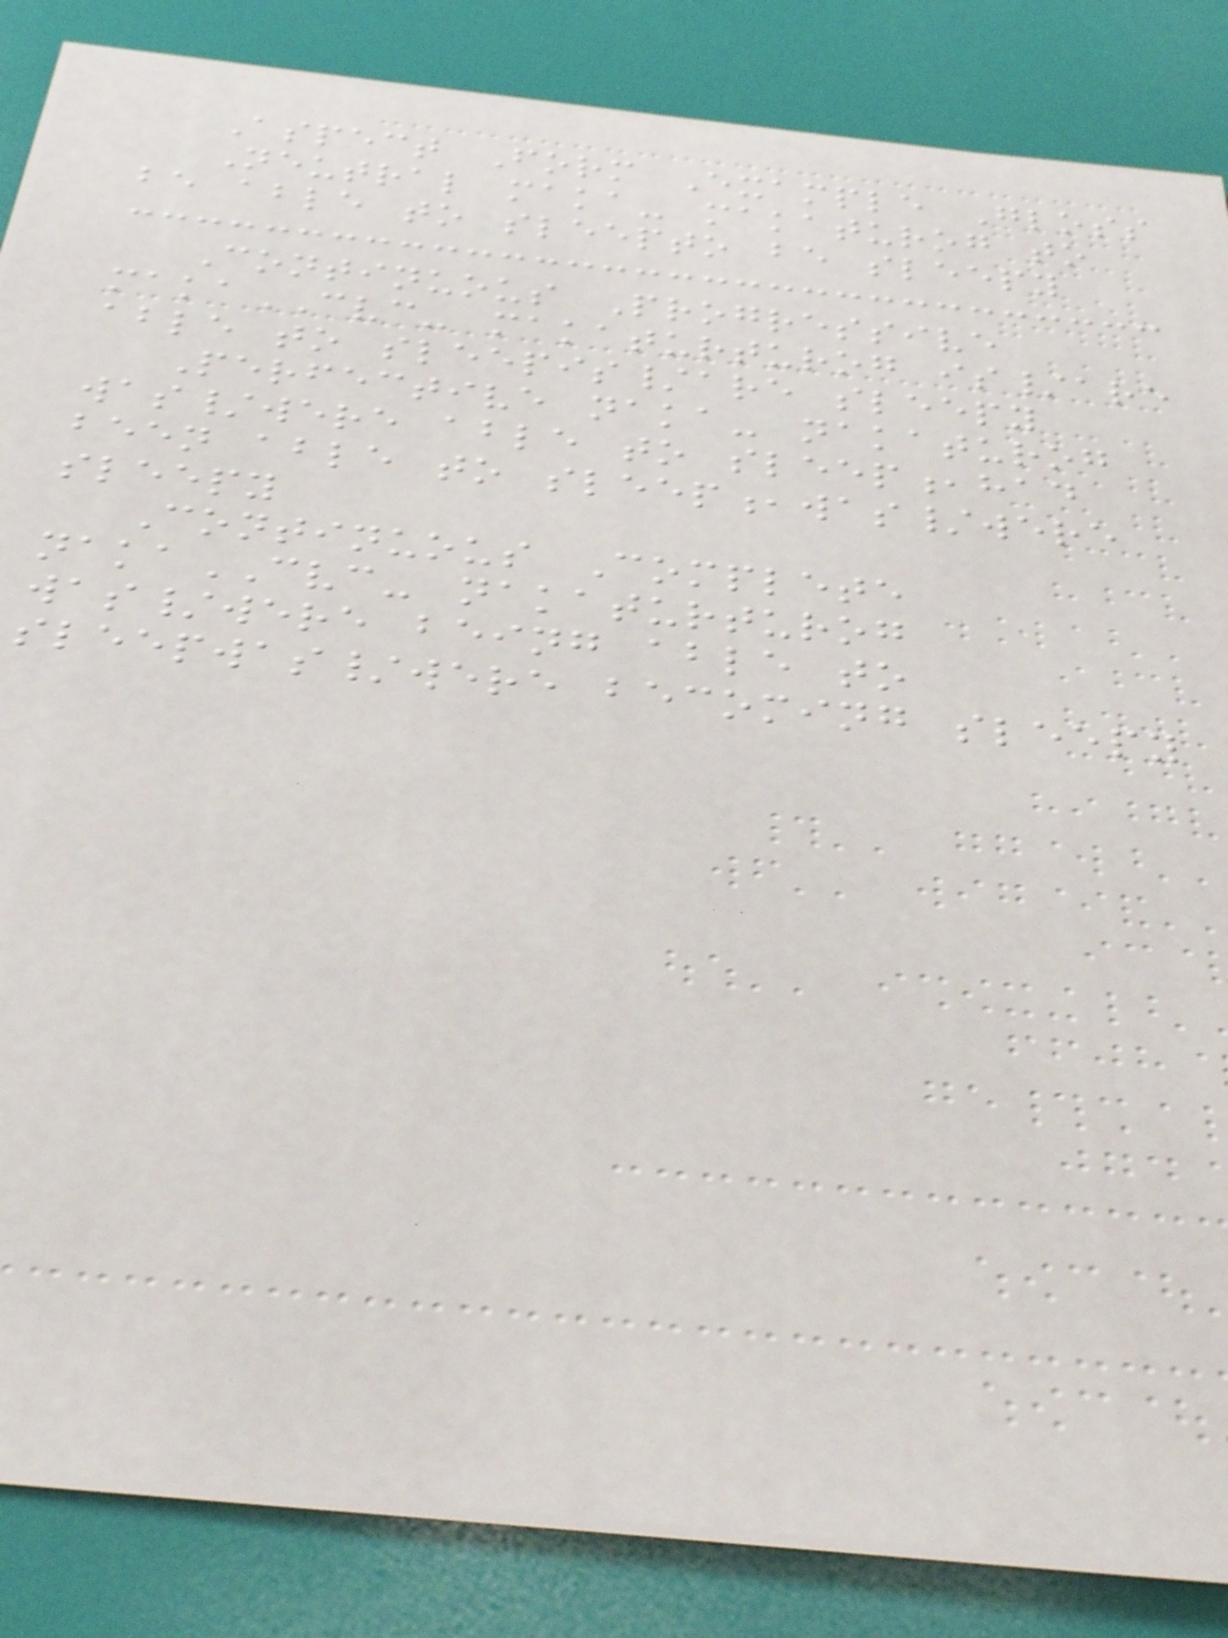Aspect Form Example Gloss
Neutral maka- makaturog to
be able to sleepto be sleepy
Continuous Progressive
makaCVC- makaturturog is/are
able to sleepis/are sleepy
Perfective naka- nakaturog
was/were able to sleep,had
been able to sleep,was/were
sleepy
Continuous Complete
nakaCVC- nakaturturog
was/were being able to
sleepwas/were becoming sleepy
